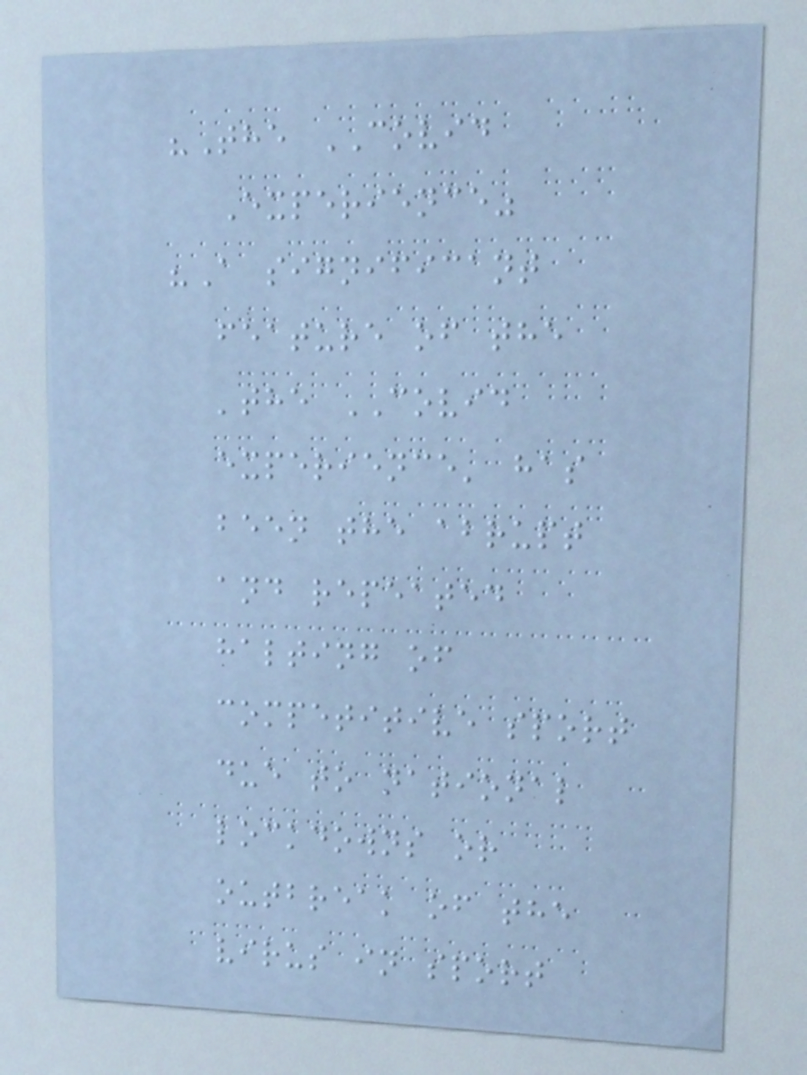"The COVID
Experience"
"A significant
feature of the
'the COVID
experience' has
been the abrupt
and repeated
halting of
competitive sport
due to national
lockdowns or
outbreak of the
virus in sport
